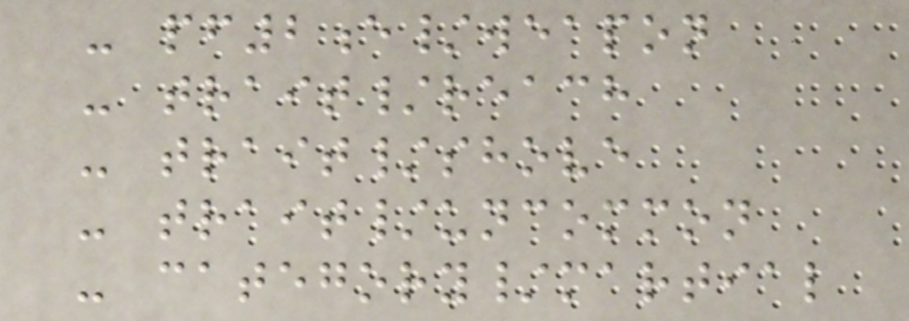- pf2e/weapon
- trait/reach
- trait/shove
- trait/uncommon
- category/martial
